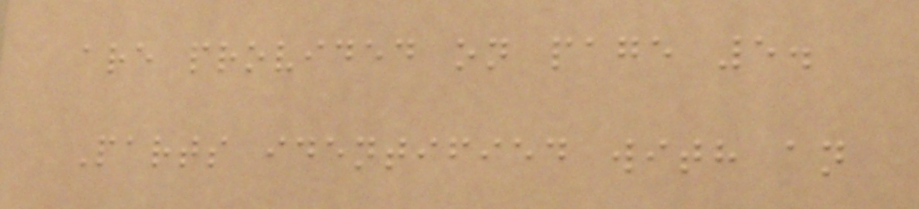are provided on page 5.
Parts identified with an
